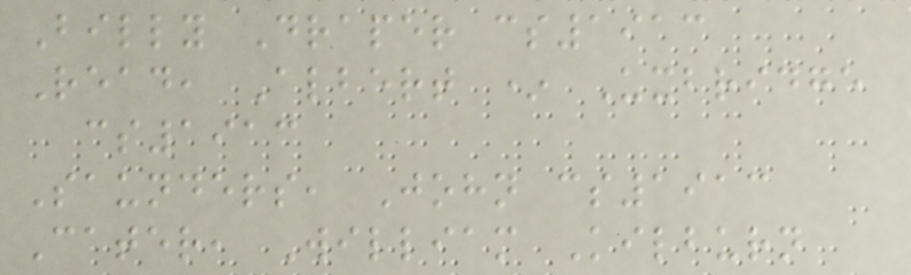Billy Draper cs1913
Read, Albert * Uxbridge
cs1913
Saunders, John cs1913
Cater, William Kilburn
